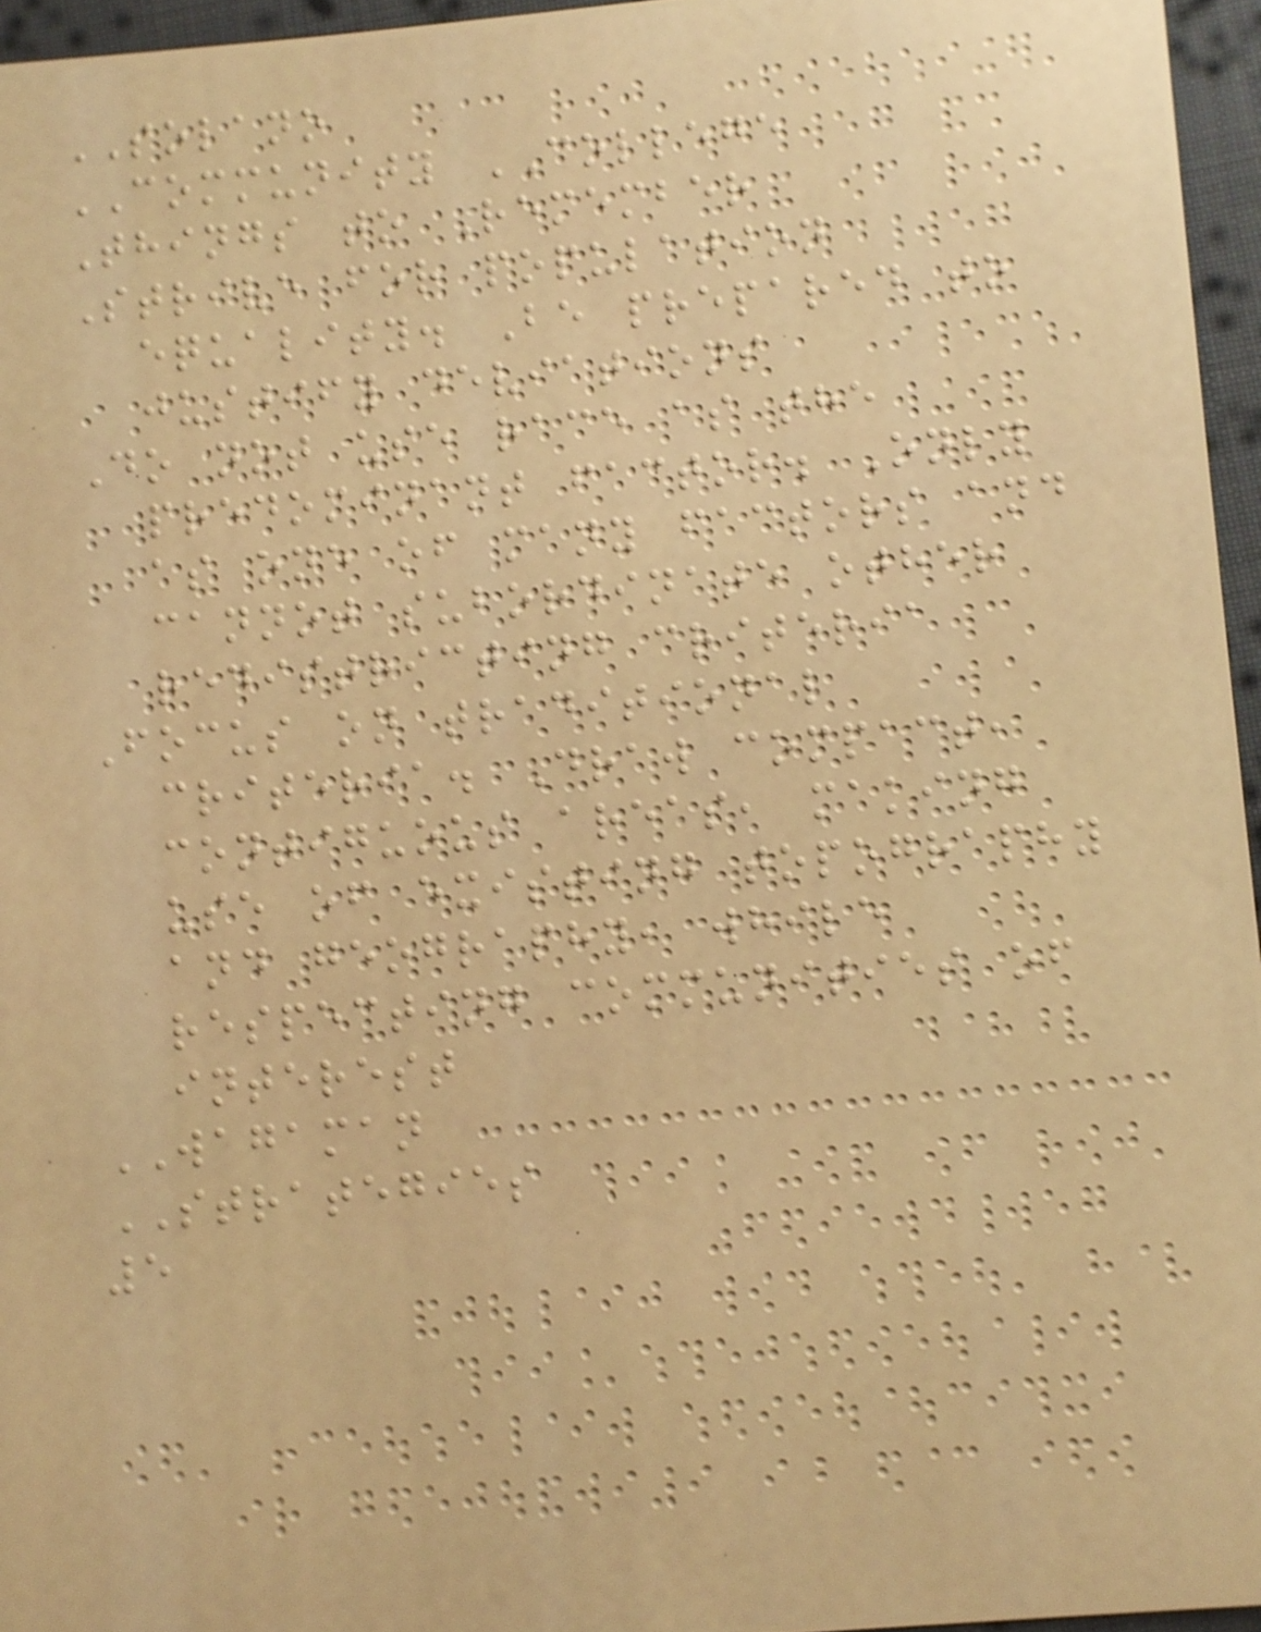SOLANO
COMMUNITY COLLEGE
Things to Remember
Strive for population
equality. Be prepared to
justify deviations
Do not use race as the
predominant factor. Only
as one of many factors and
cannot subordinate other
redistricting criteria
Focus on traditional
criteria. Draw compact,
contiguous areas, making
use of existing topography
and geography, while
respecting communities of
interest
WAGAMAN
STRATEGIES
5
